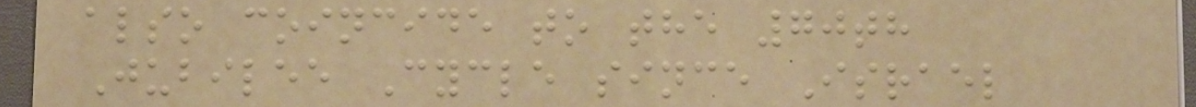also coincide to the 70th
Jubilee Cycle since Israel
